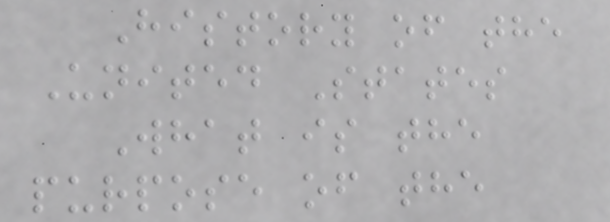History of the
United States
What is the
purpose of the
